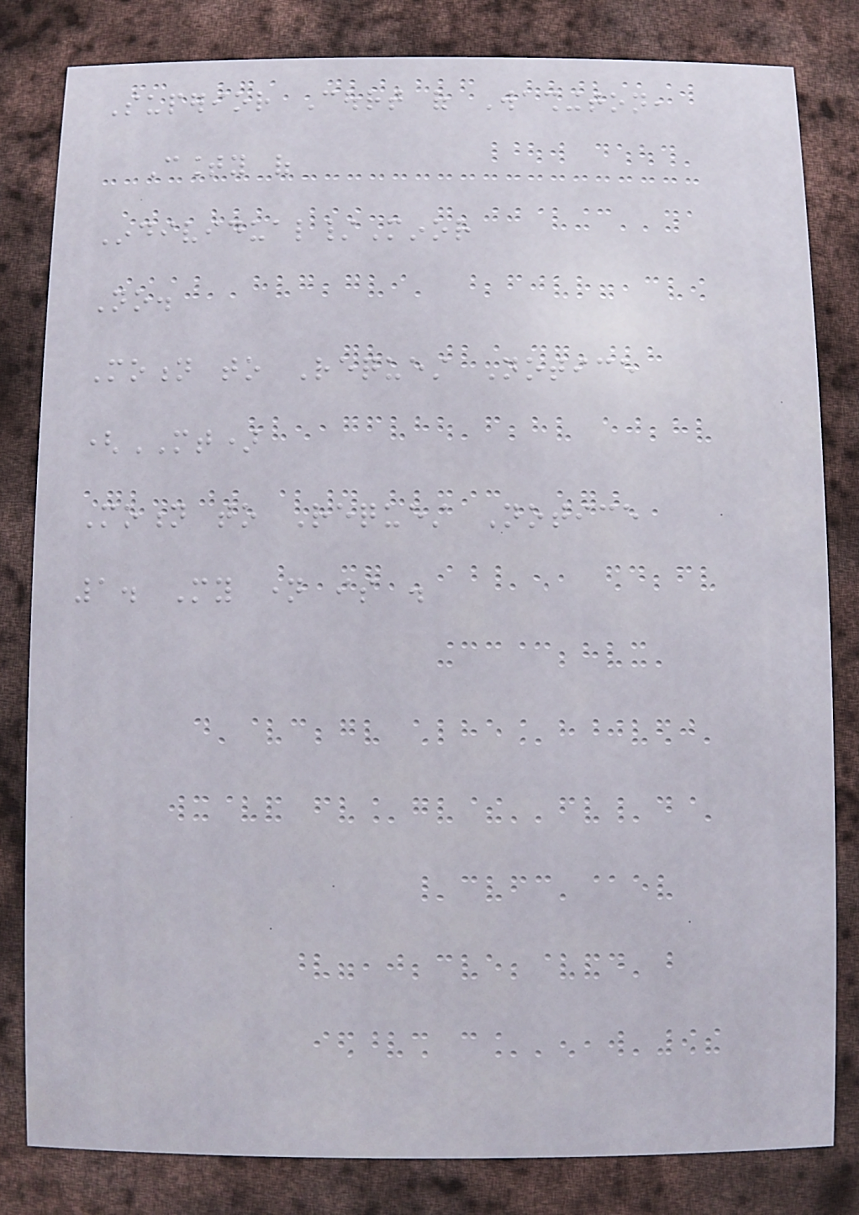Superior Court of Washington,
County of
Individual/Minor
No.
Motion to Request Notice
(MT)
Motion to Request Notice
1. My name is .
